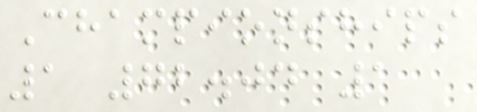Championships
1 72.04 1
